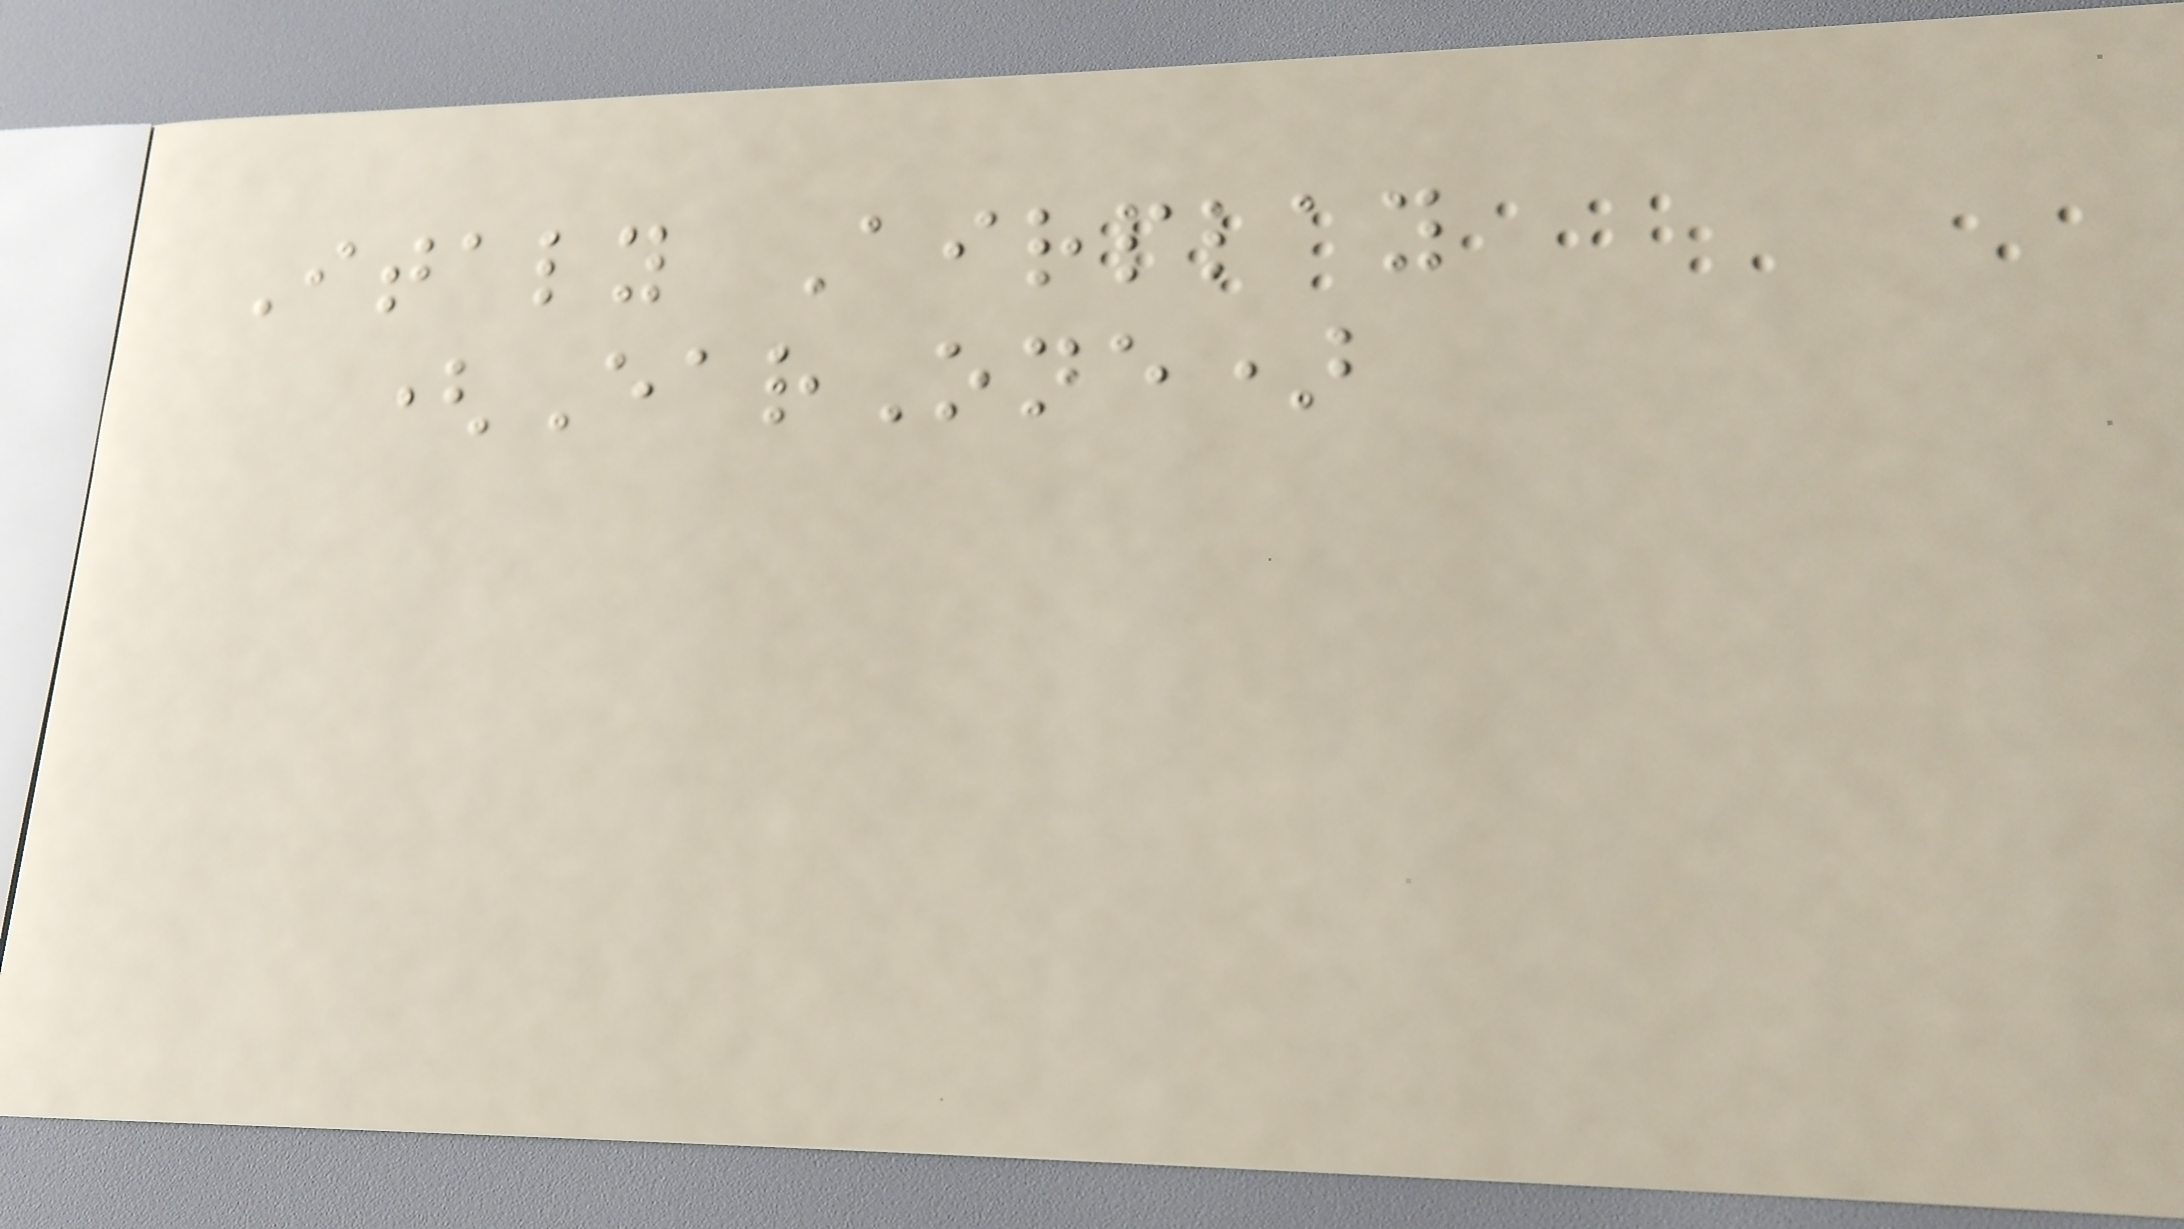Italy Airplay
(EarOne)
